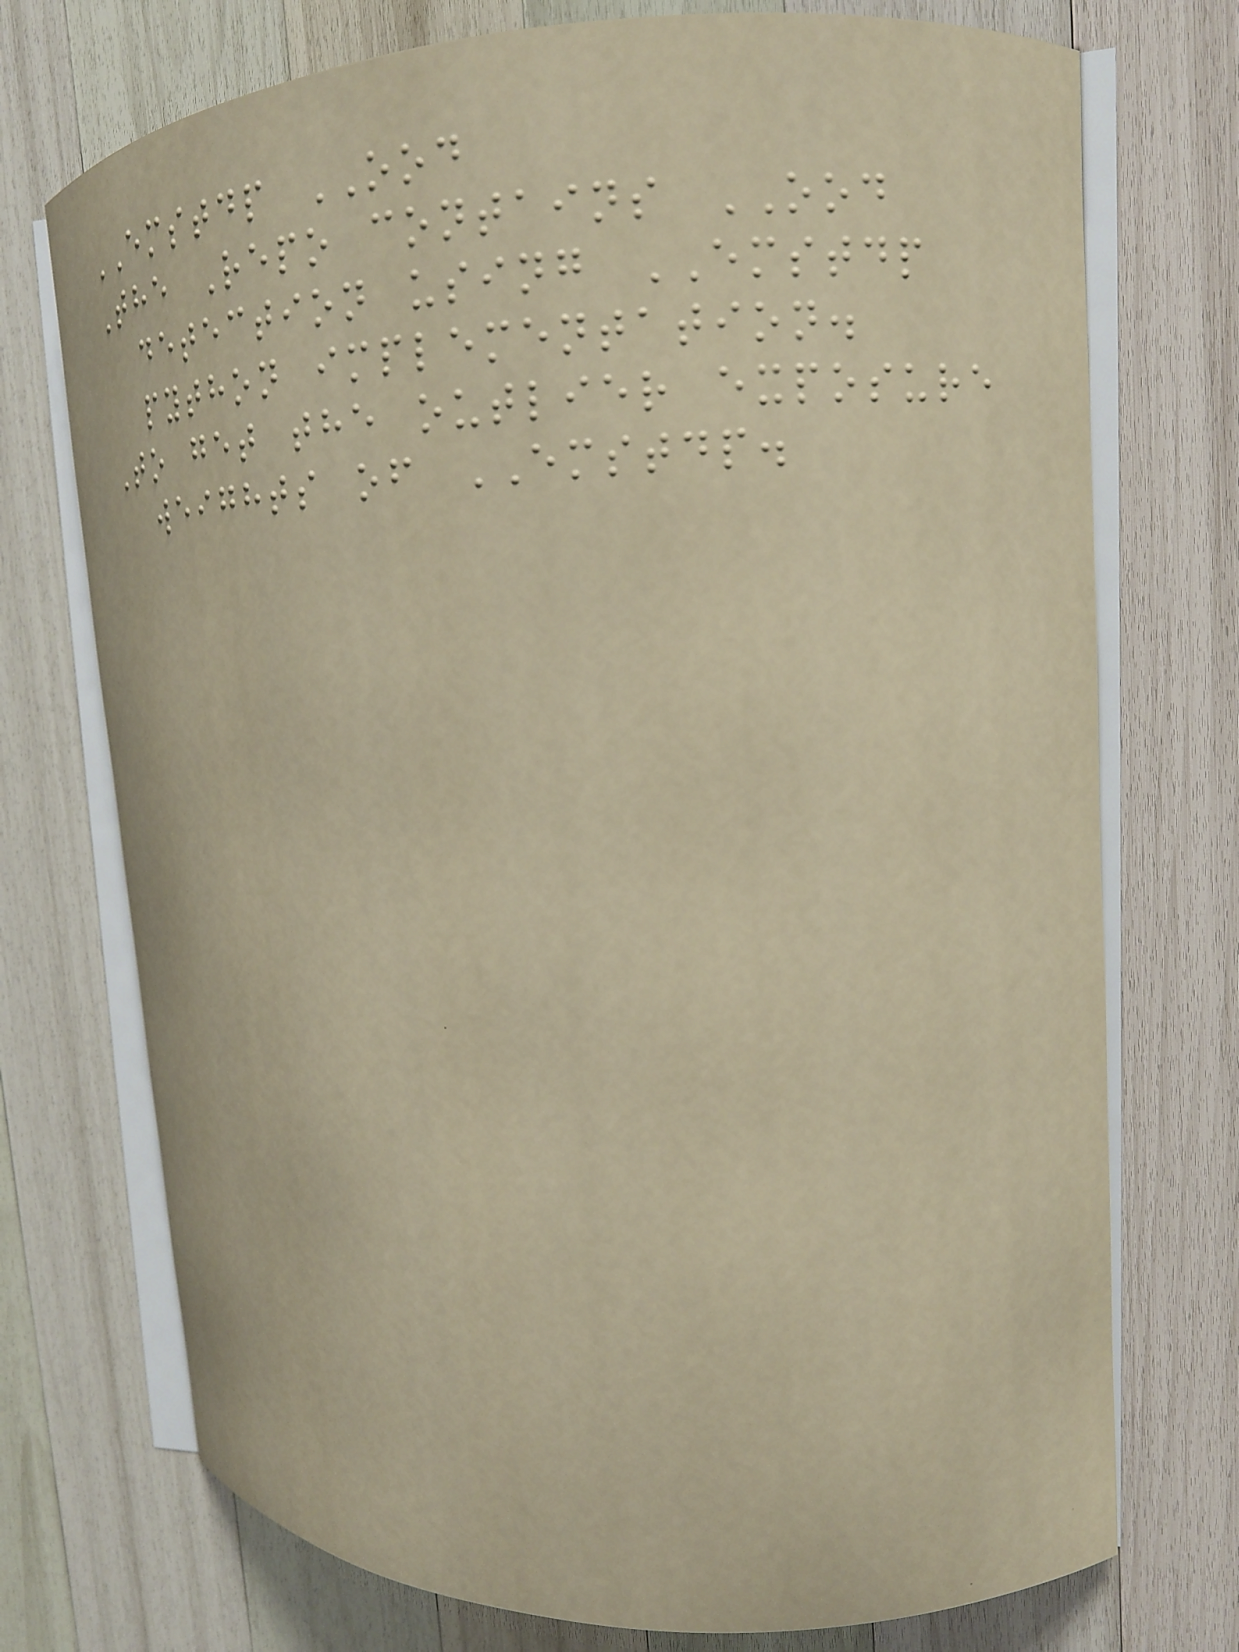EMSTDP OOD
The Repo contains OOD
detection using EMSTDP
python implementation.
To get the outlier exposure
weights of EMSTDP.
